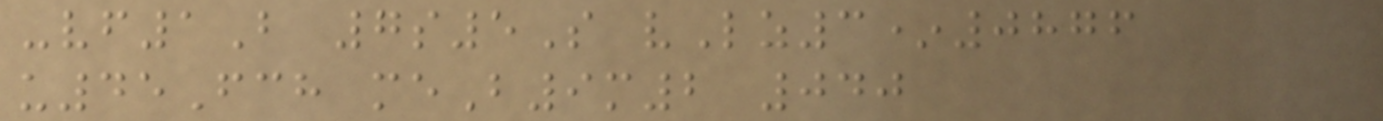-vf1B 7s5S vLz3*0876
u45Fch meB9m2 040
